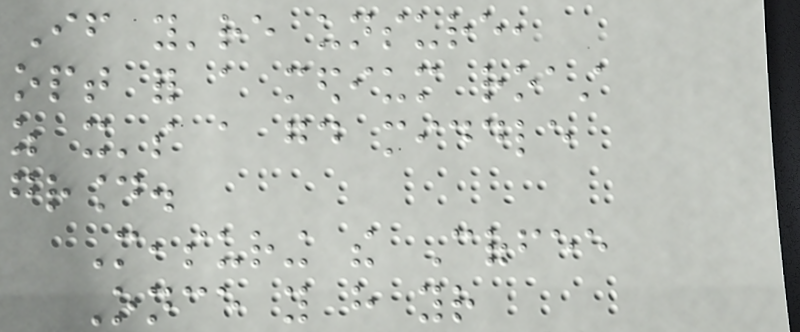If you're unsure,
opt for a medium roast
as it's a good middle
ground.
Measuring the Coffee
Once you have your
